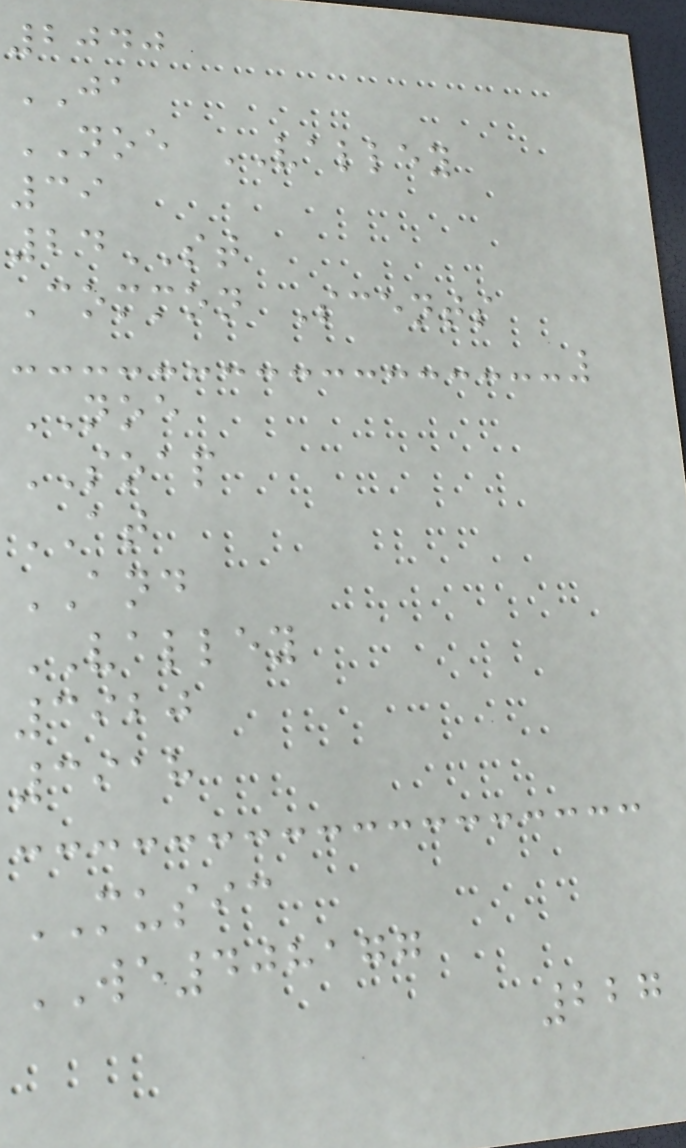2040
JA
NOE VALLEY
39
24ST
Common Scents
NOE
SOAP
AT
AND
VALLEY
3920
3918
MUSIC
WE408177
227
